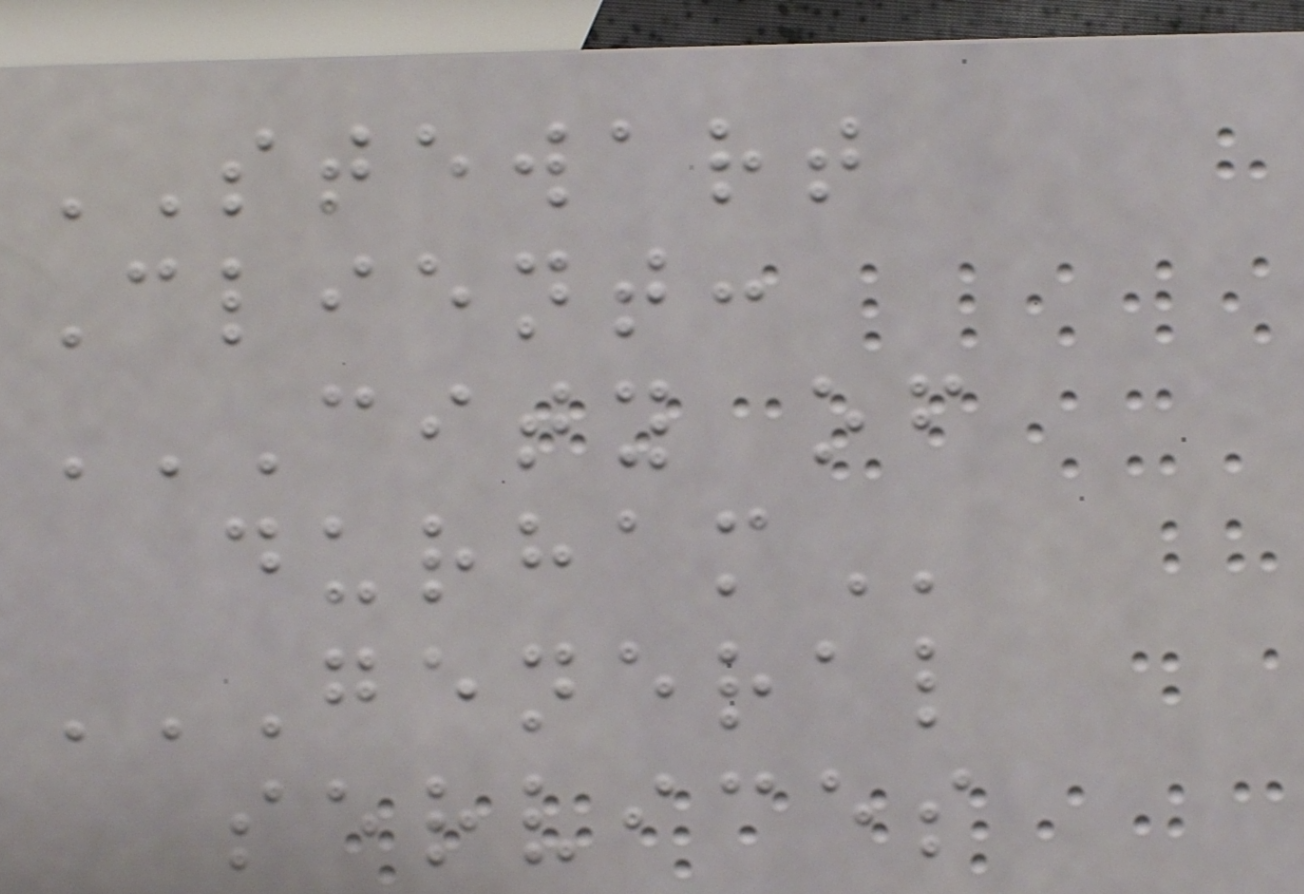STEWART
Client:
CITY OF
DURHAM
GENERAL
SERVICES
